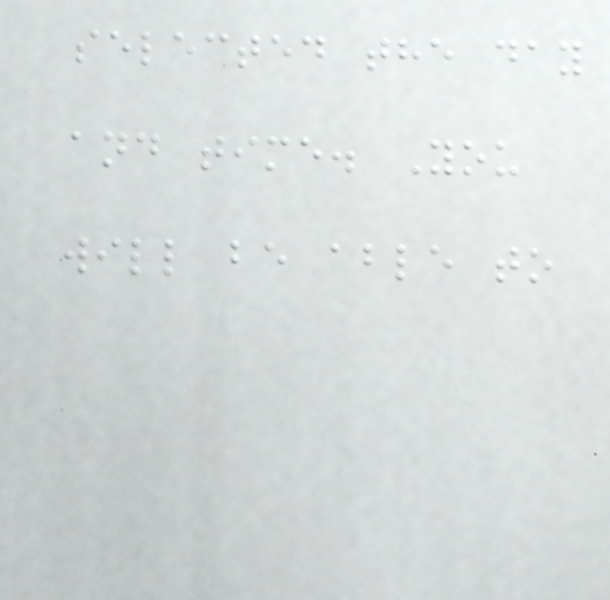selected the day
and time. You
will be able to
